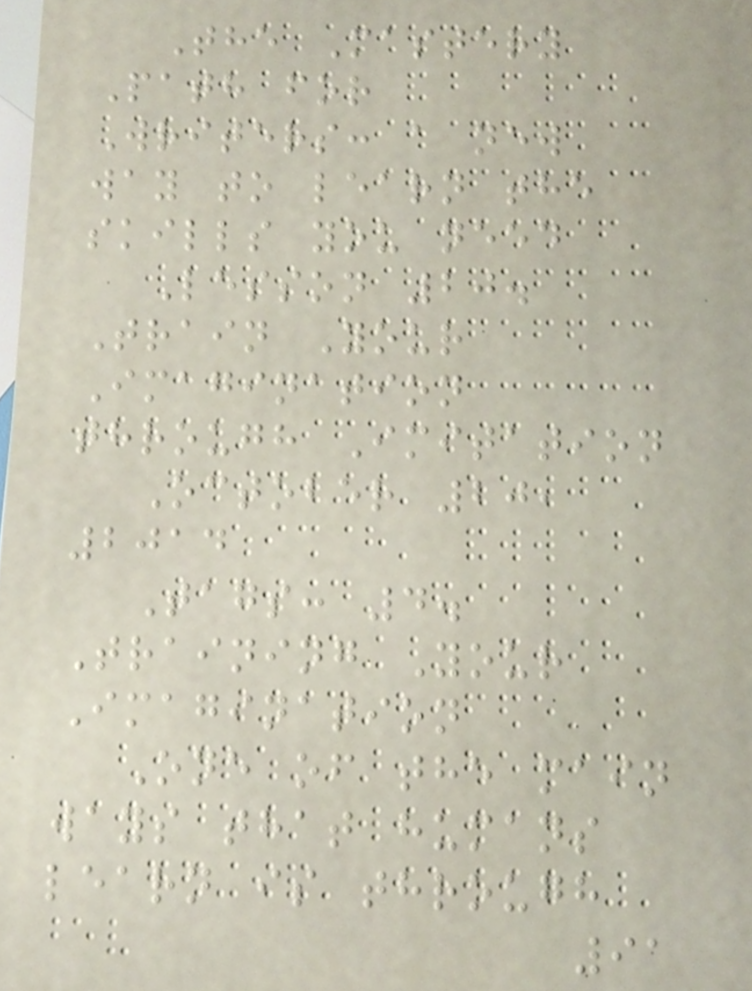The Mastery
Path for
Writers: a new
way to learn the
skills you need
Lesson 20.
Train Your
Imagination
through Imitation
October 20,
2014
Tags: 4.
Training Your
Imagination
One of the main
ways that humans
learn is through
91
